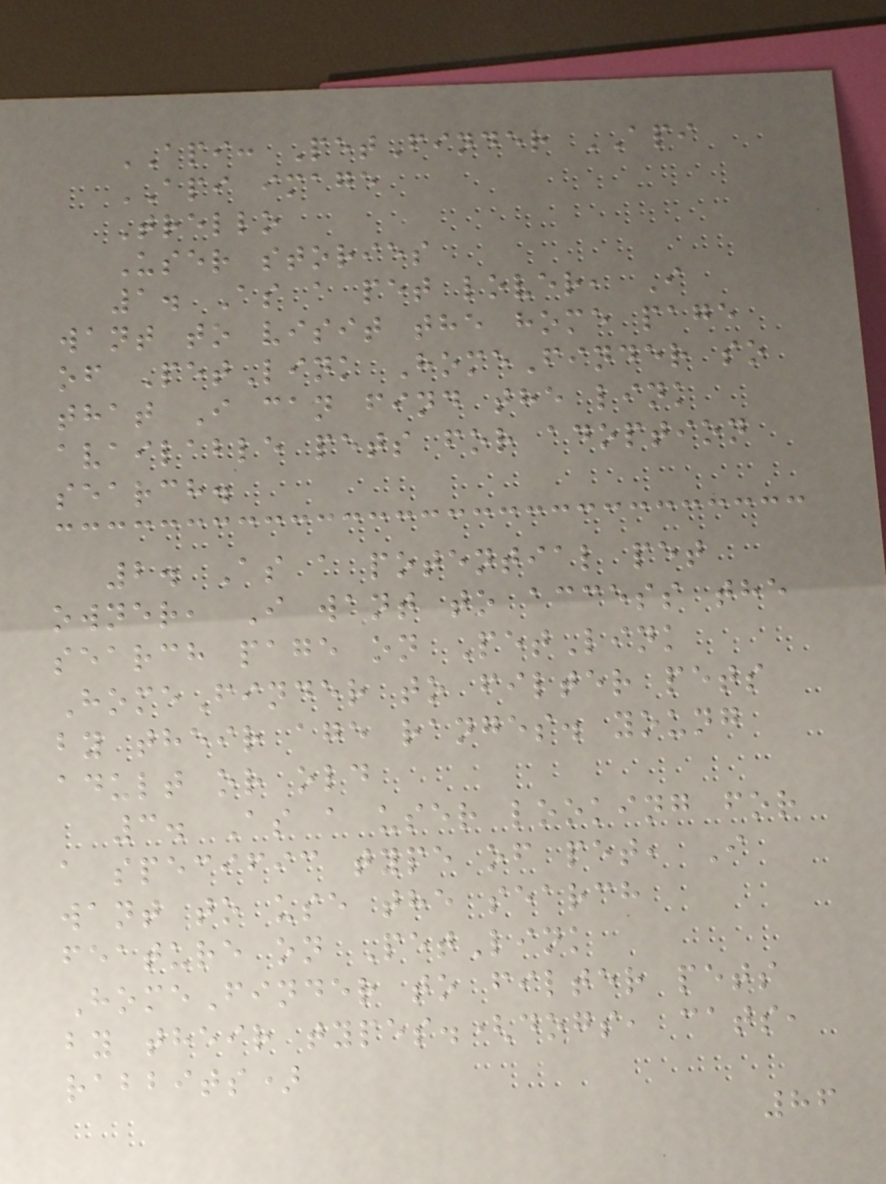API: PetFinder API
API image
Trello
User stories
1. As a pet lover, I
want to visit the home page
of PetLink HomeFinder so
that I can find the link
available pets for adoption
search.
2. As a potential pet
owner, I want to access the
search page on PetLink
HomeFinder to filter pets
by their age ranges. young
adult or old
3. As a user looking for
a specific type of pet, I
want to use the search
feature on PetLink
HomeFinder to filter pets
by their types.(dogs, cats,
rabbits)
86
